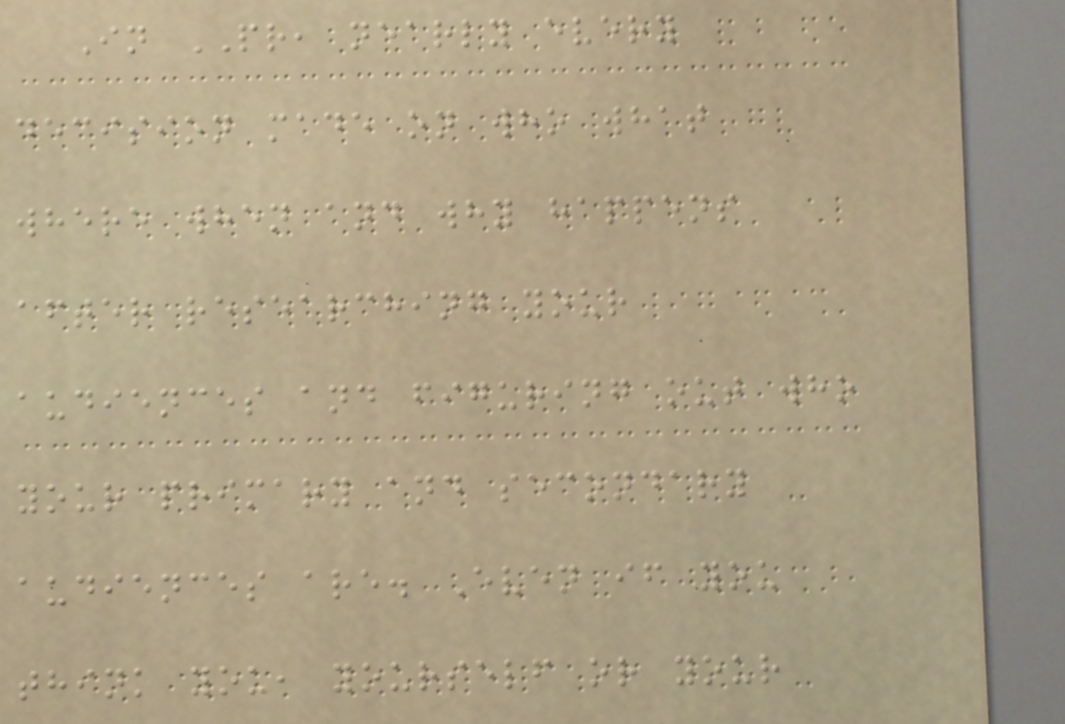In PR, nearly every
decision made on who what
where when and why happens
after researching your
audiences and figuring out who
your primary and secondary
audiences are. Even if you
think you, yourself or your
